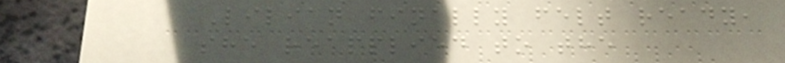Lilian finally felt ready,
she reapplied to the
